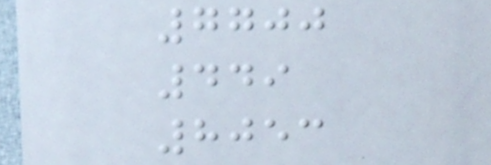7700
449
8053
